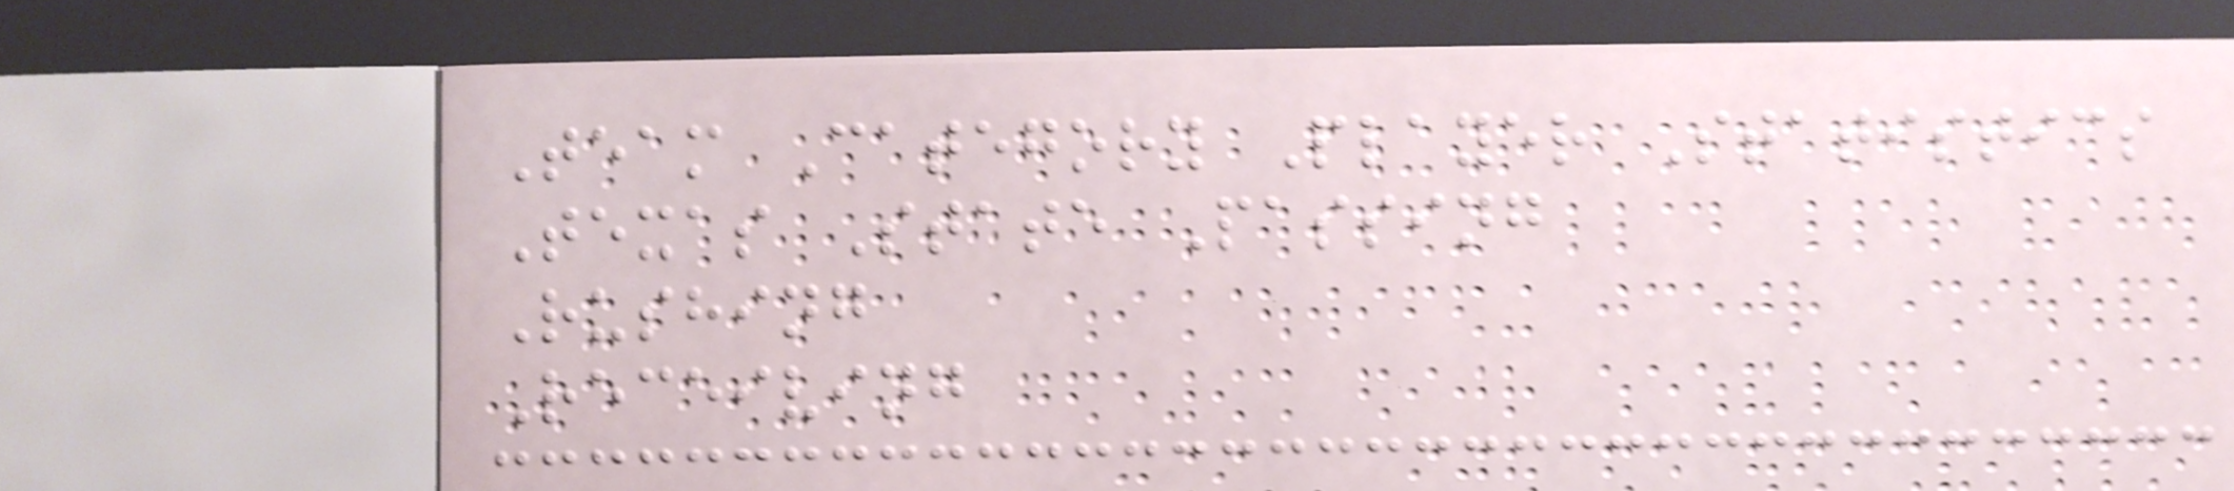Team Category Player Statistics
Texas State Passing
Rushing
Receiving
